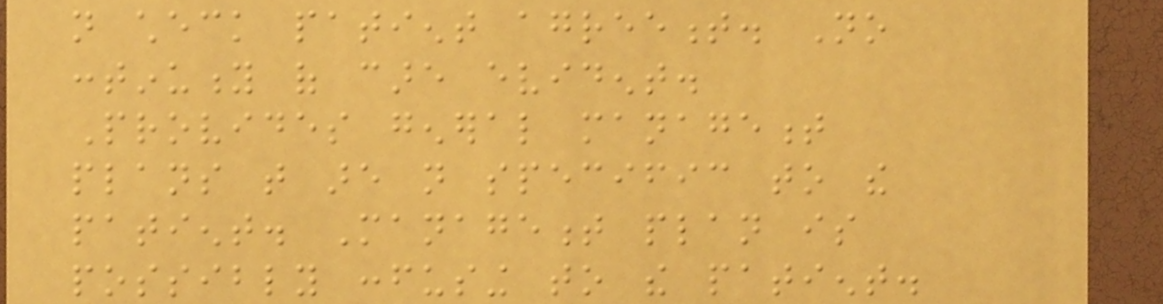not check patient agreement. No
continuity of care evident.
Provides general management
plans that are not specific to the
patient. Management plan is
possibly confusing to the patient.
